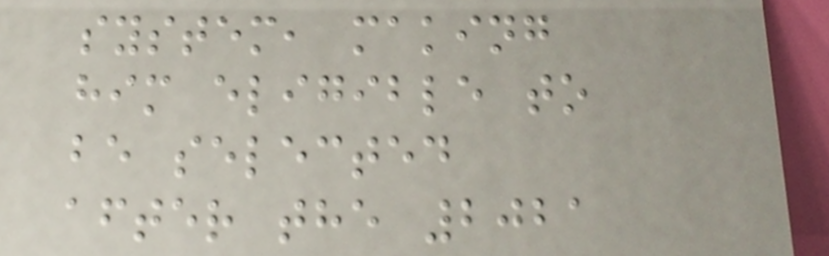system, making
him eligible to
be selected
after the 2021
